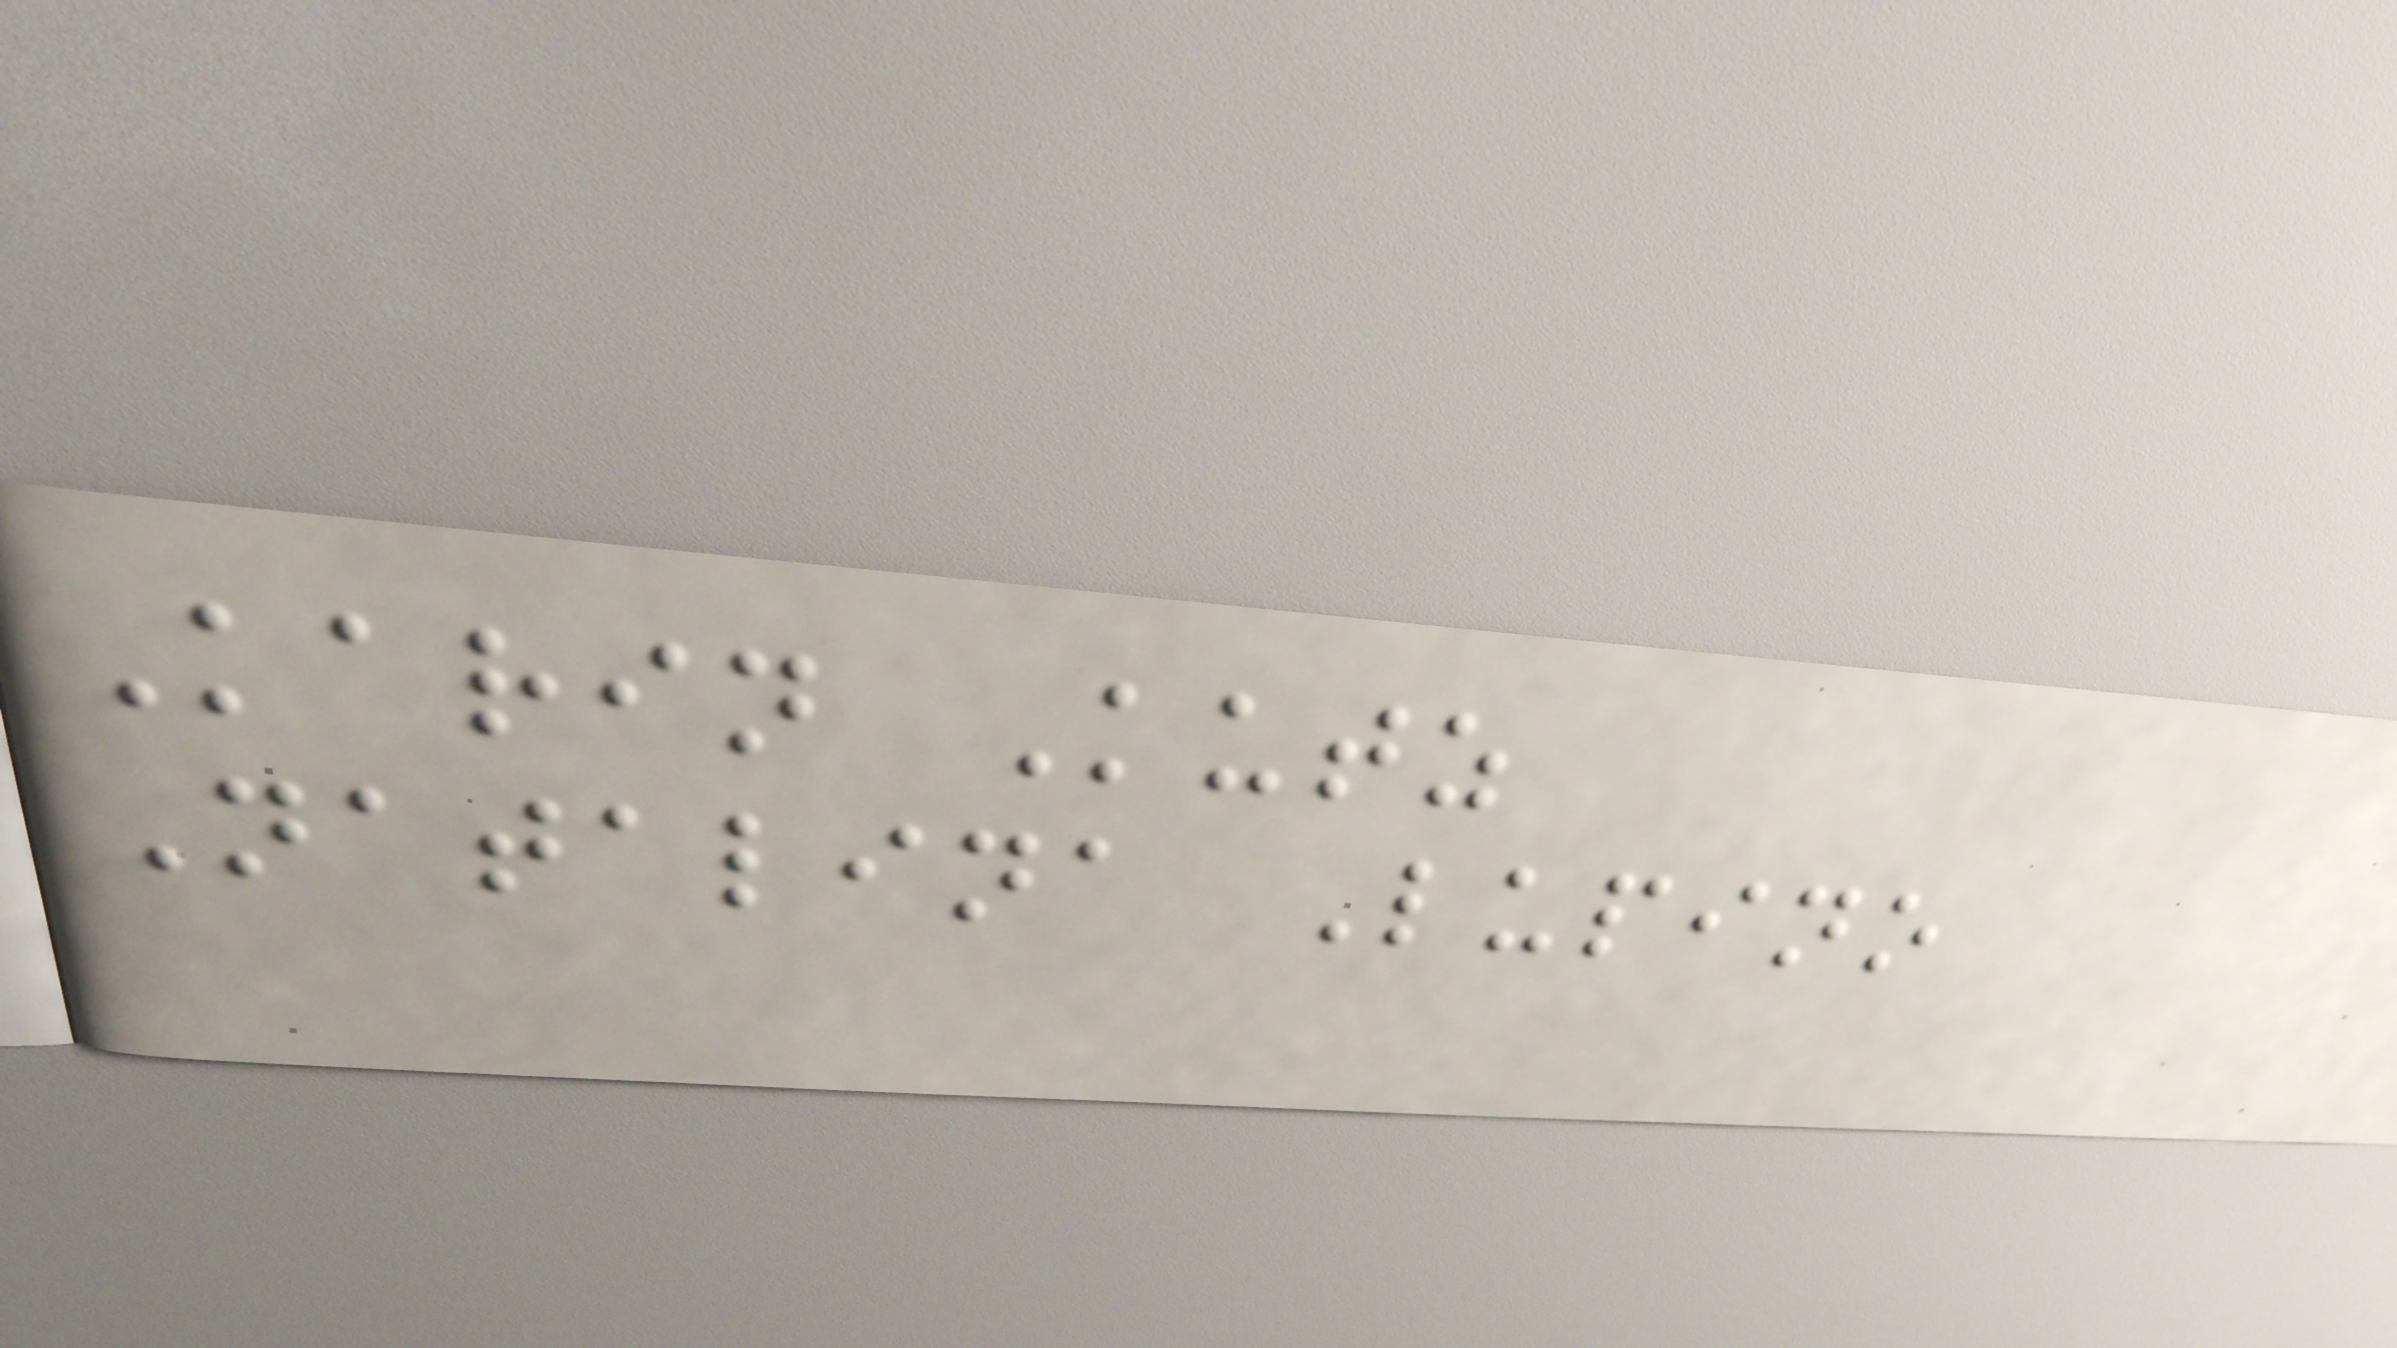Karin Kutz
Natalina Lupino
